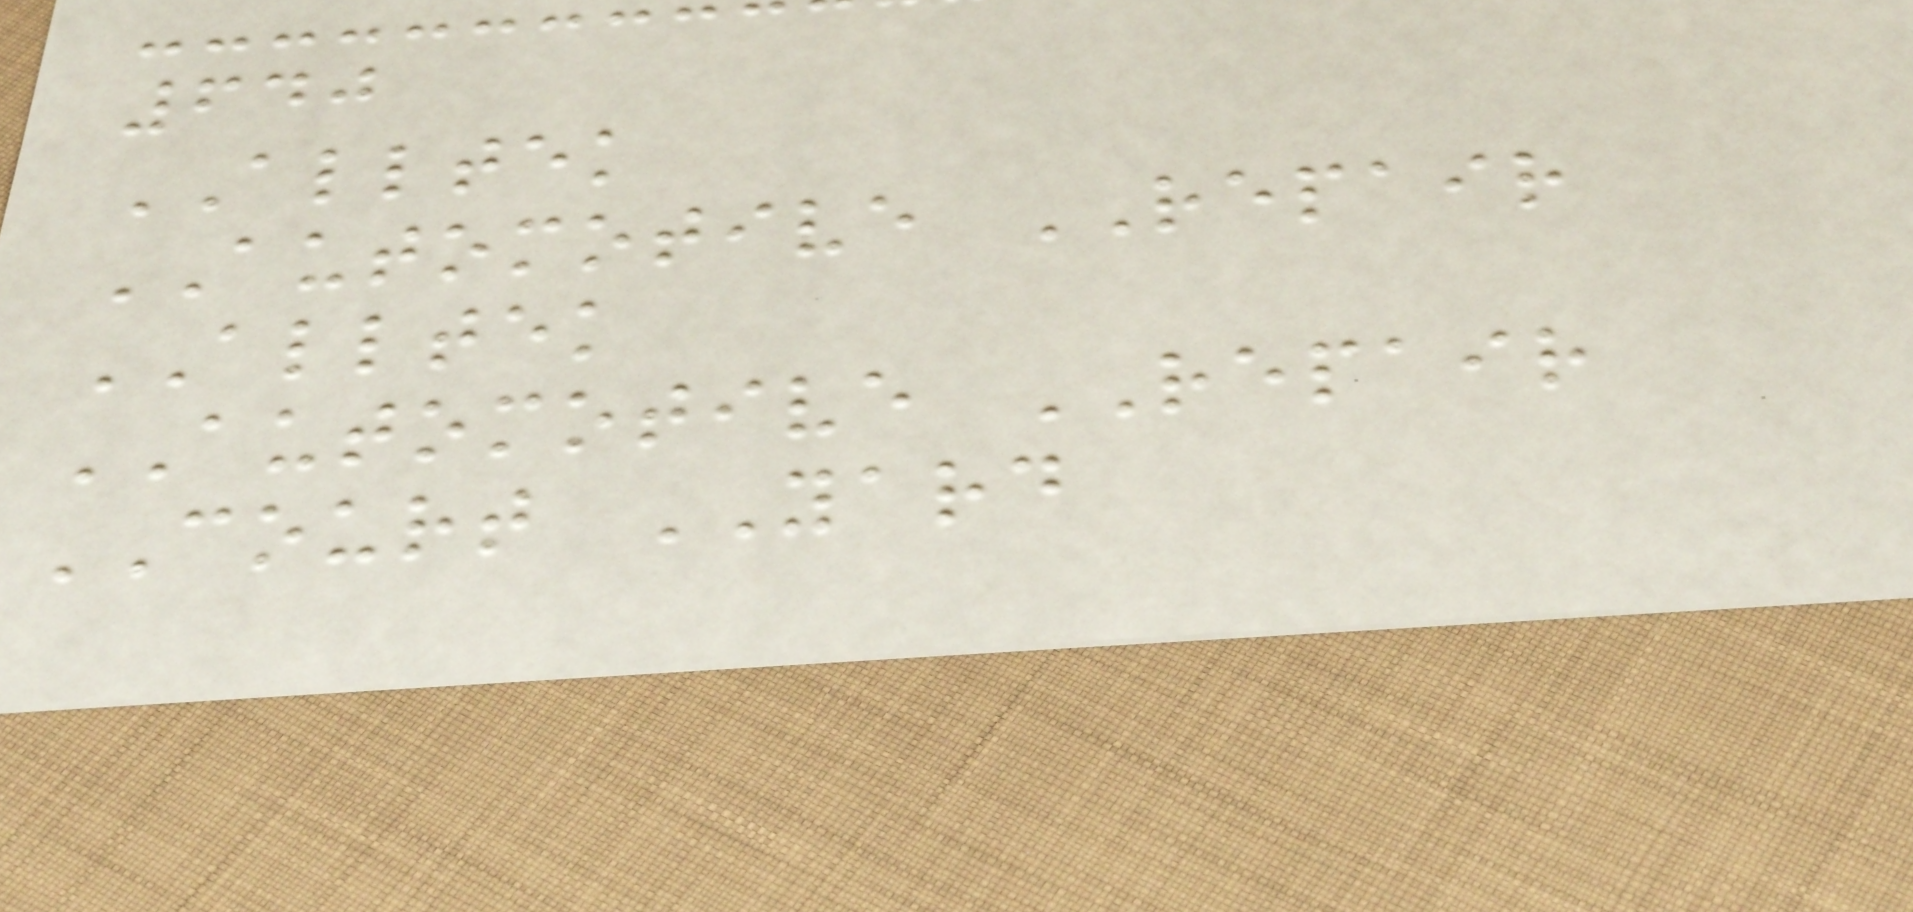640
ALLTEK
AUTOMOTIVE REPAIR
ALLTEK
AUTOMOTIVE REPAIR
COURT YARD
